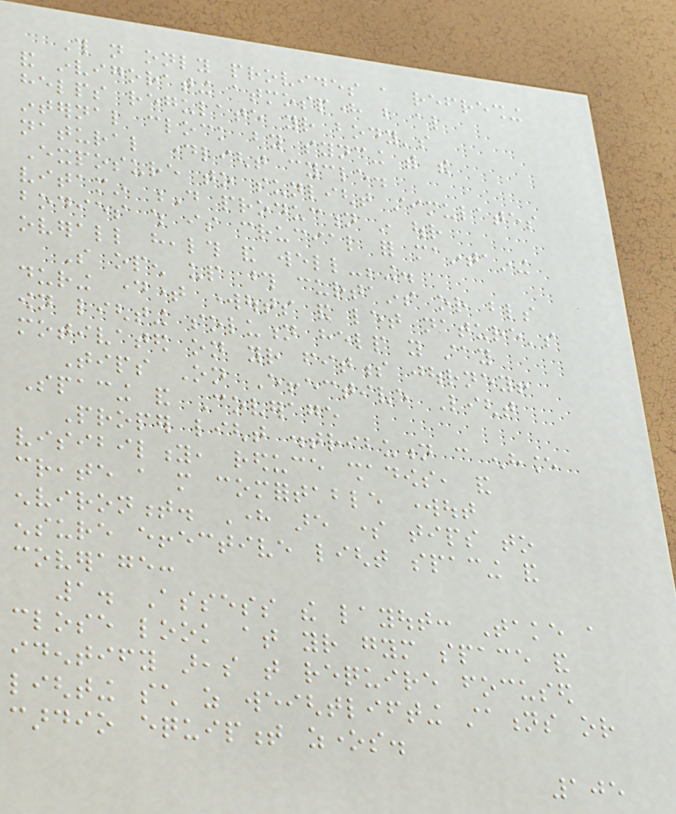This not only provides a refreshing
and invigorating atmosphere but also
helps regulate your body's
internal clock by syncing with the
natural daylight cycle.
Exposure to sunlight stimulates
vitamin D production in our
bodies which is crucial for maintaining
overall health and well-being.
So open up those curtains or blinds
during daytime workouts and let nature's
own lighting solution help you stay
motivated on your fitness journey!
Tips On Effective Light
Spacing and Coverage
Proper light distribution can enhance
visibility, reduce shadows, and
create a more comfortable workout
environment. Here are some tips to
ensure effective light spacing and
coverage:
1. Assess the layout: Take a
close look at your gym space and
identify areas that require focused
lighting such as weightlifting stations or
cardio equipment zones.
105
